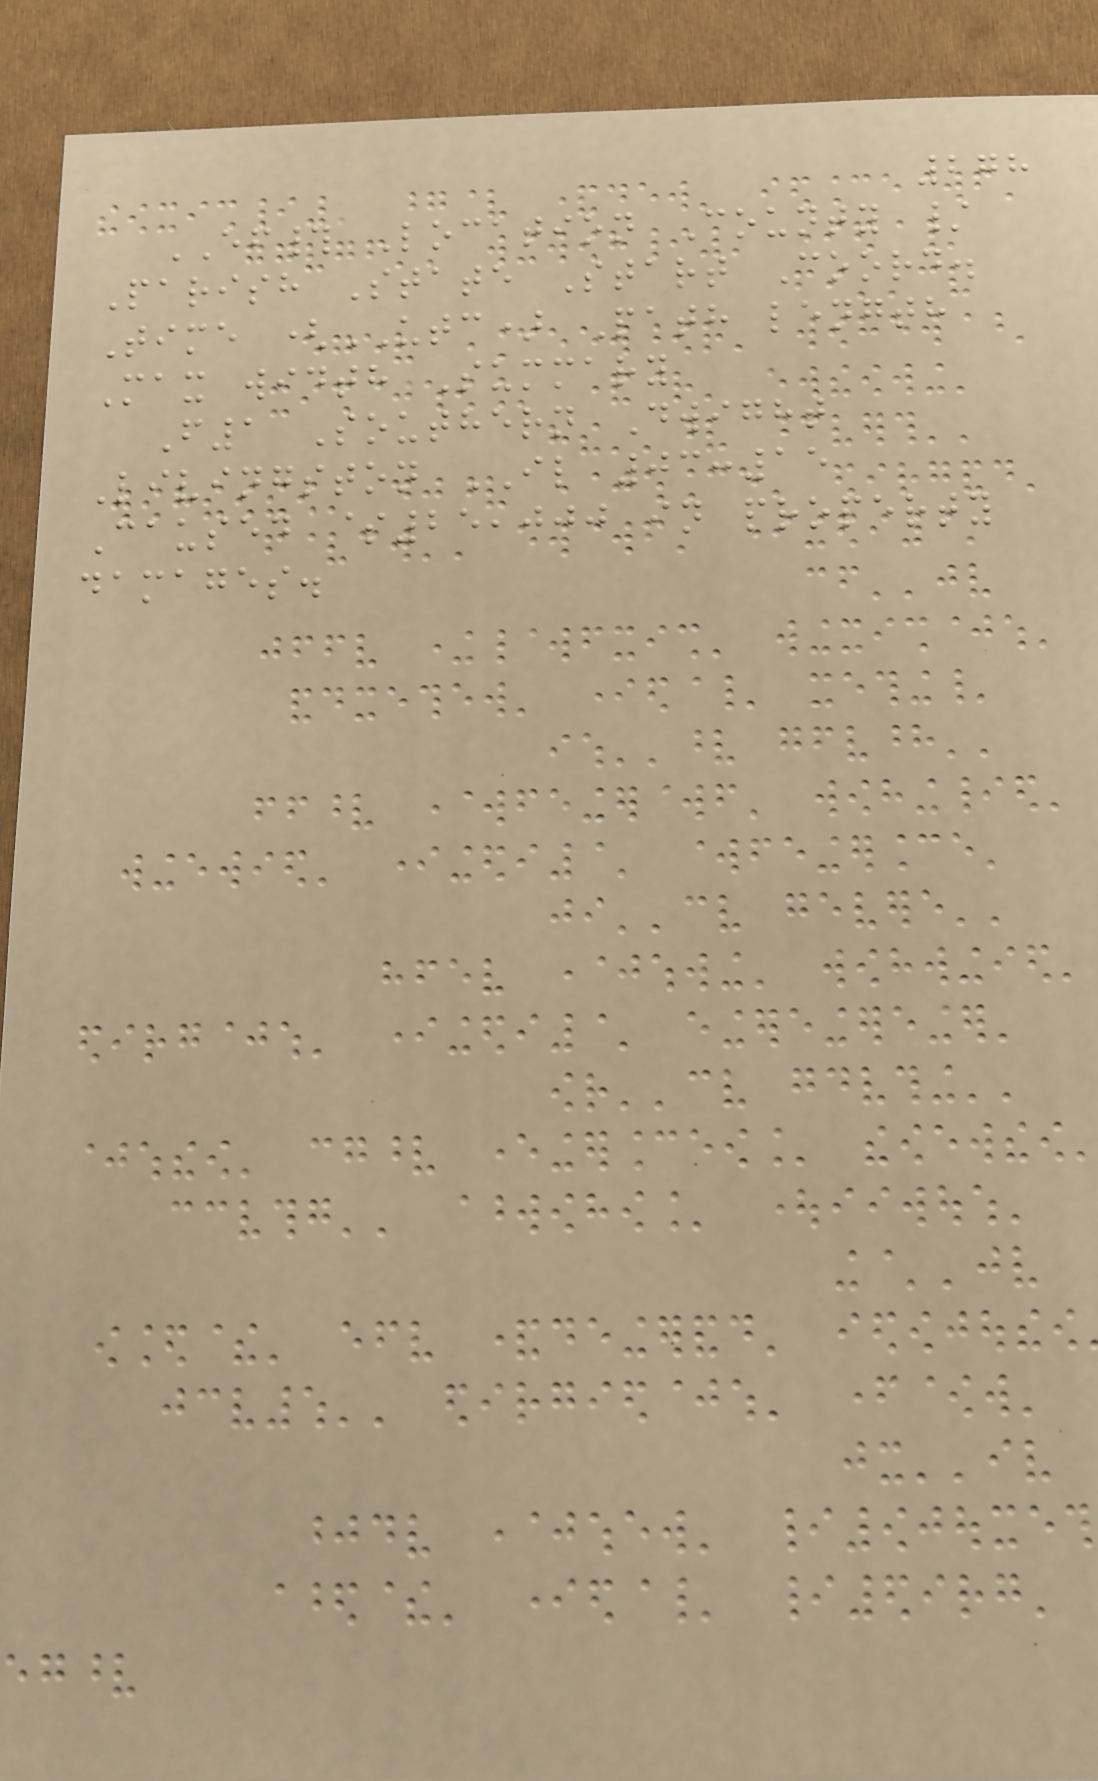278
EF# Location County /
Parish State Start Coord.
Time (UTC) Path length
Max width Summary
F1 Southern Dwight
Livingston IL 03:15
Caused $25,000 in property
damages.
